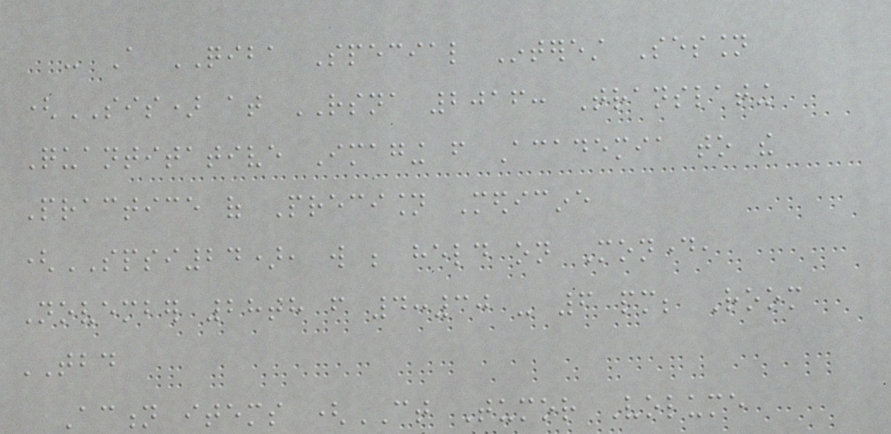- A QIBA Special Interest Session
(SIS) at RSNA 2016: Translating
Quantitative Imaging from Academia to the
Practice of Precision Medicine
(SPSI24), will be held on Monday,
November 28th from 4:30 - 6 pm; Room
TBD
Action items (CT Tumor Volume
